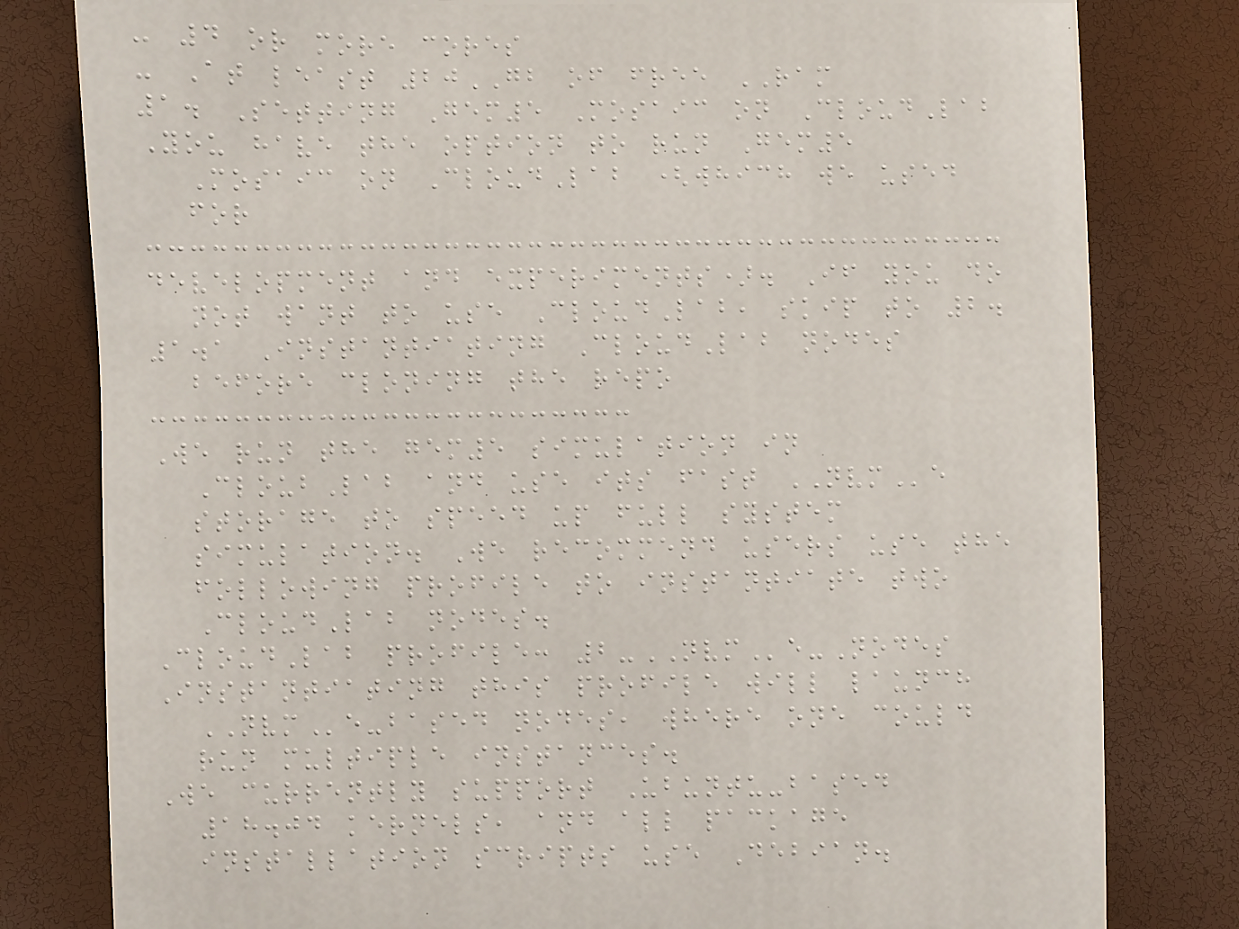- 4 or more cores
- At least 20GB of free RAM
1. Setting Gem5 Mosaic on CloudLab
You have the option to run Gem5
Mosaic on CloudLab (which we used
for
development and experiments). If you do
not want to use CloudLab, skip to 2.
1.1 Instantiating CloudLab nodes
before cloning the repo
We run the gem5 simulation in
CloubLab and use its fast NVMe
storage to speed up full system
simulation. We recommend users use the
following profile to instantiate two
CloudLab nodes.
CloudLab profile: 2-NVMe-Nodes
Instantiating this profile will launch
NVMe-based nodes, where one could
run multiple instances.
We currently support Ubuntu-based
18.04 kernels, and all package
installation scripts use Debian.
